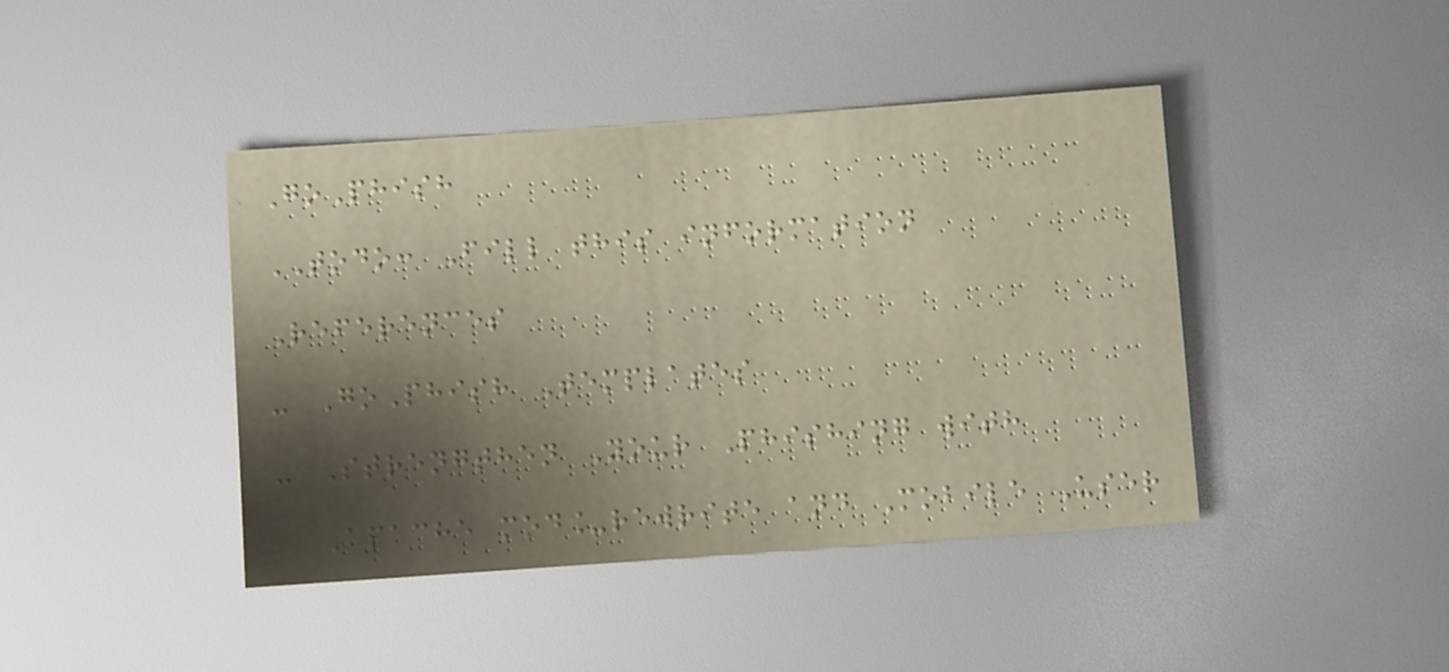GoPhish
TODO: Fill this information
References
- GoPhish Templates
- Strengthen Your Phishing with
Apache mod_rewrite and Mobile User
